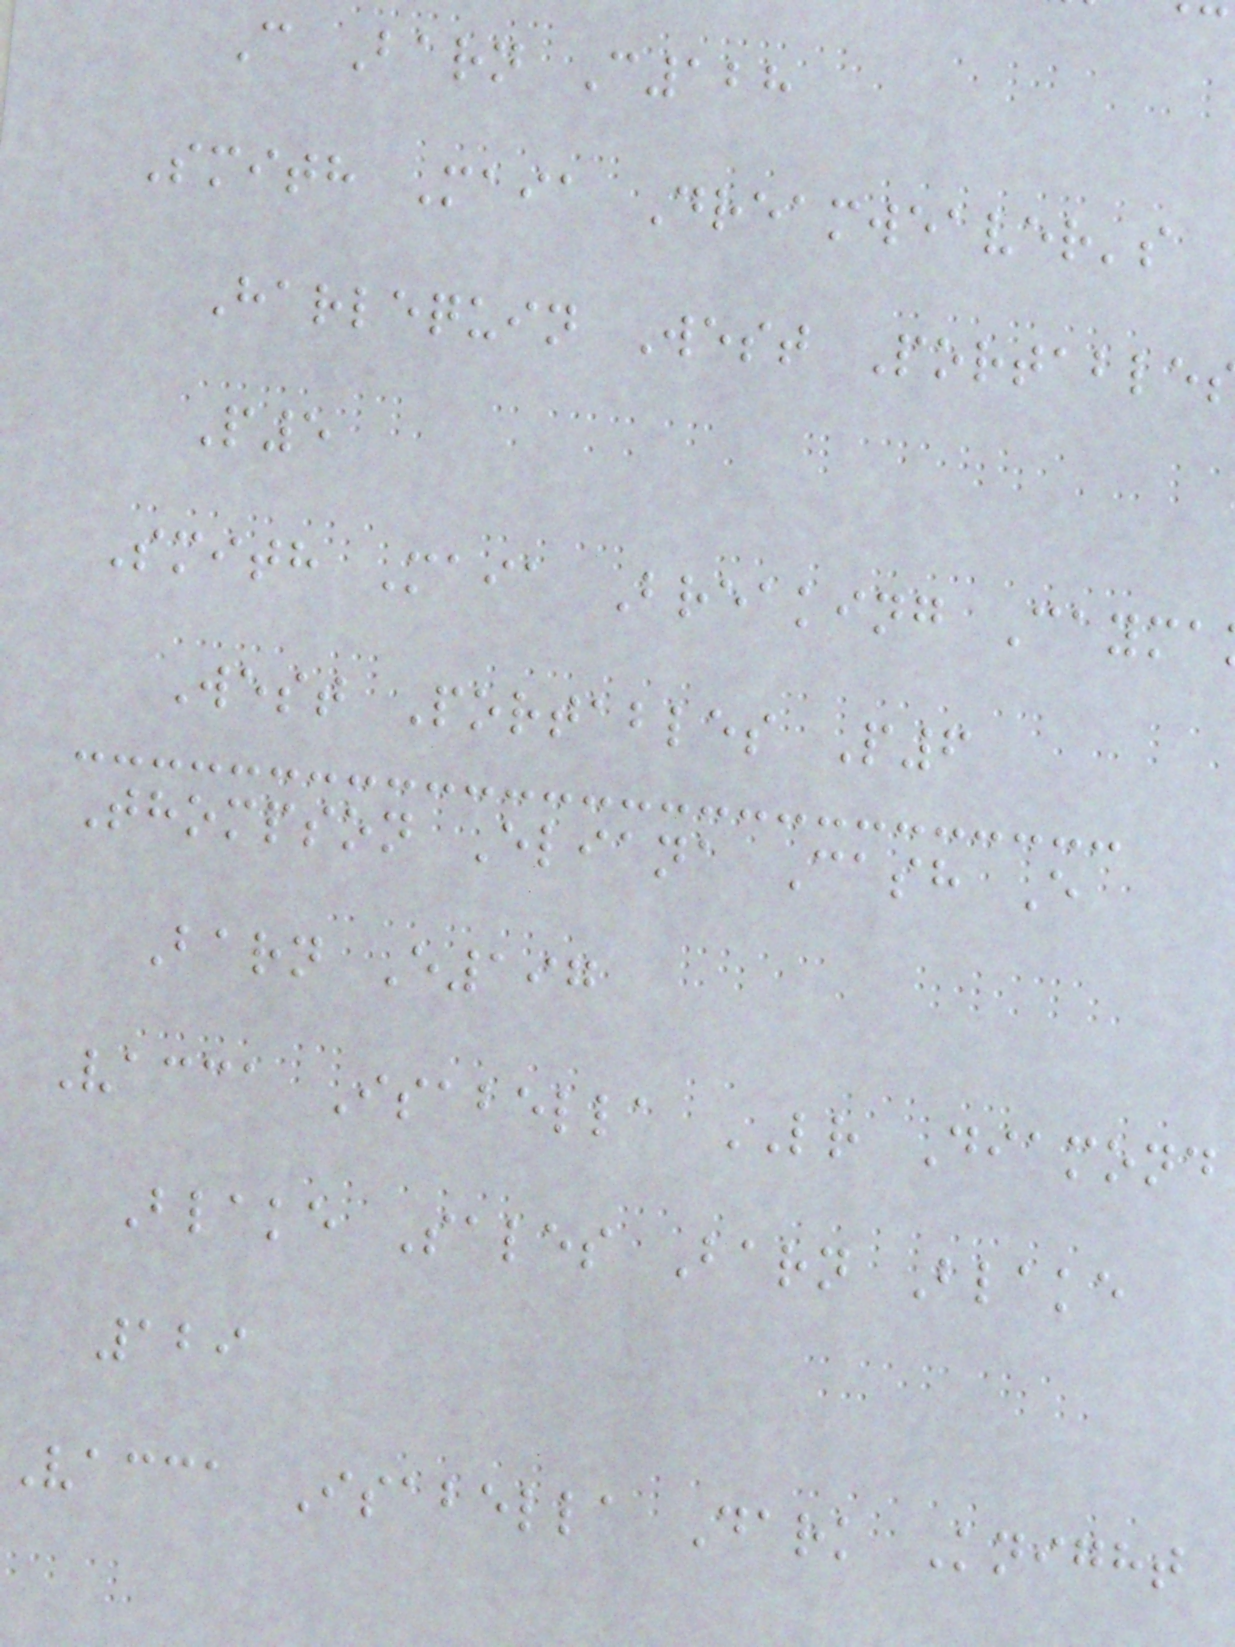C Barn C128
Smith Maia Dreamweaver's
Harlequin West Portable
P5
Smith Maia Breaking Cayma
West Portables P6
Thompson Eliana Cash E
Barn E197
Vacca Isabella LR Diamond
Blake Sales Barn Blake
129
Vacca Isabella Dark Knight
